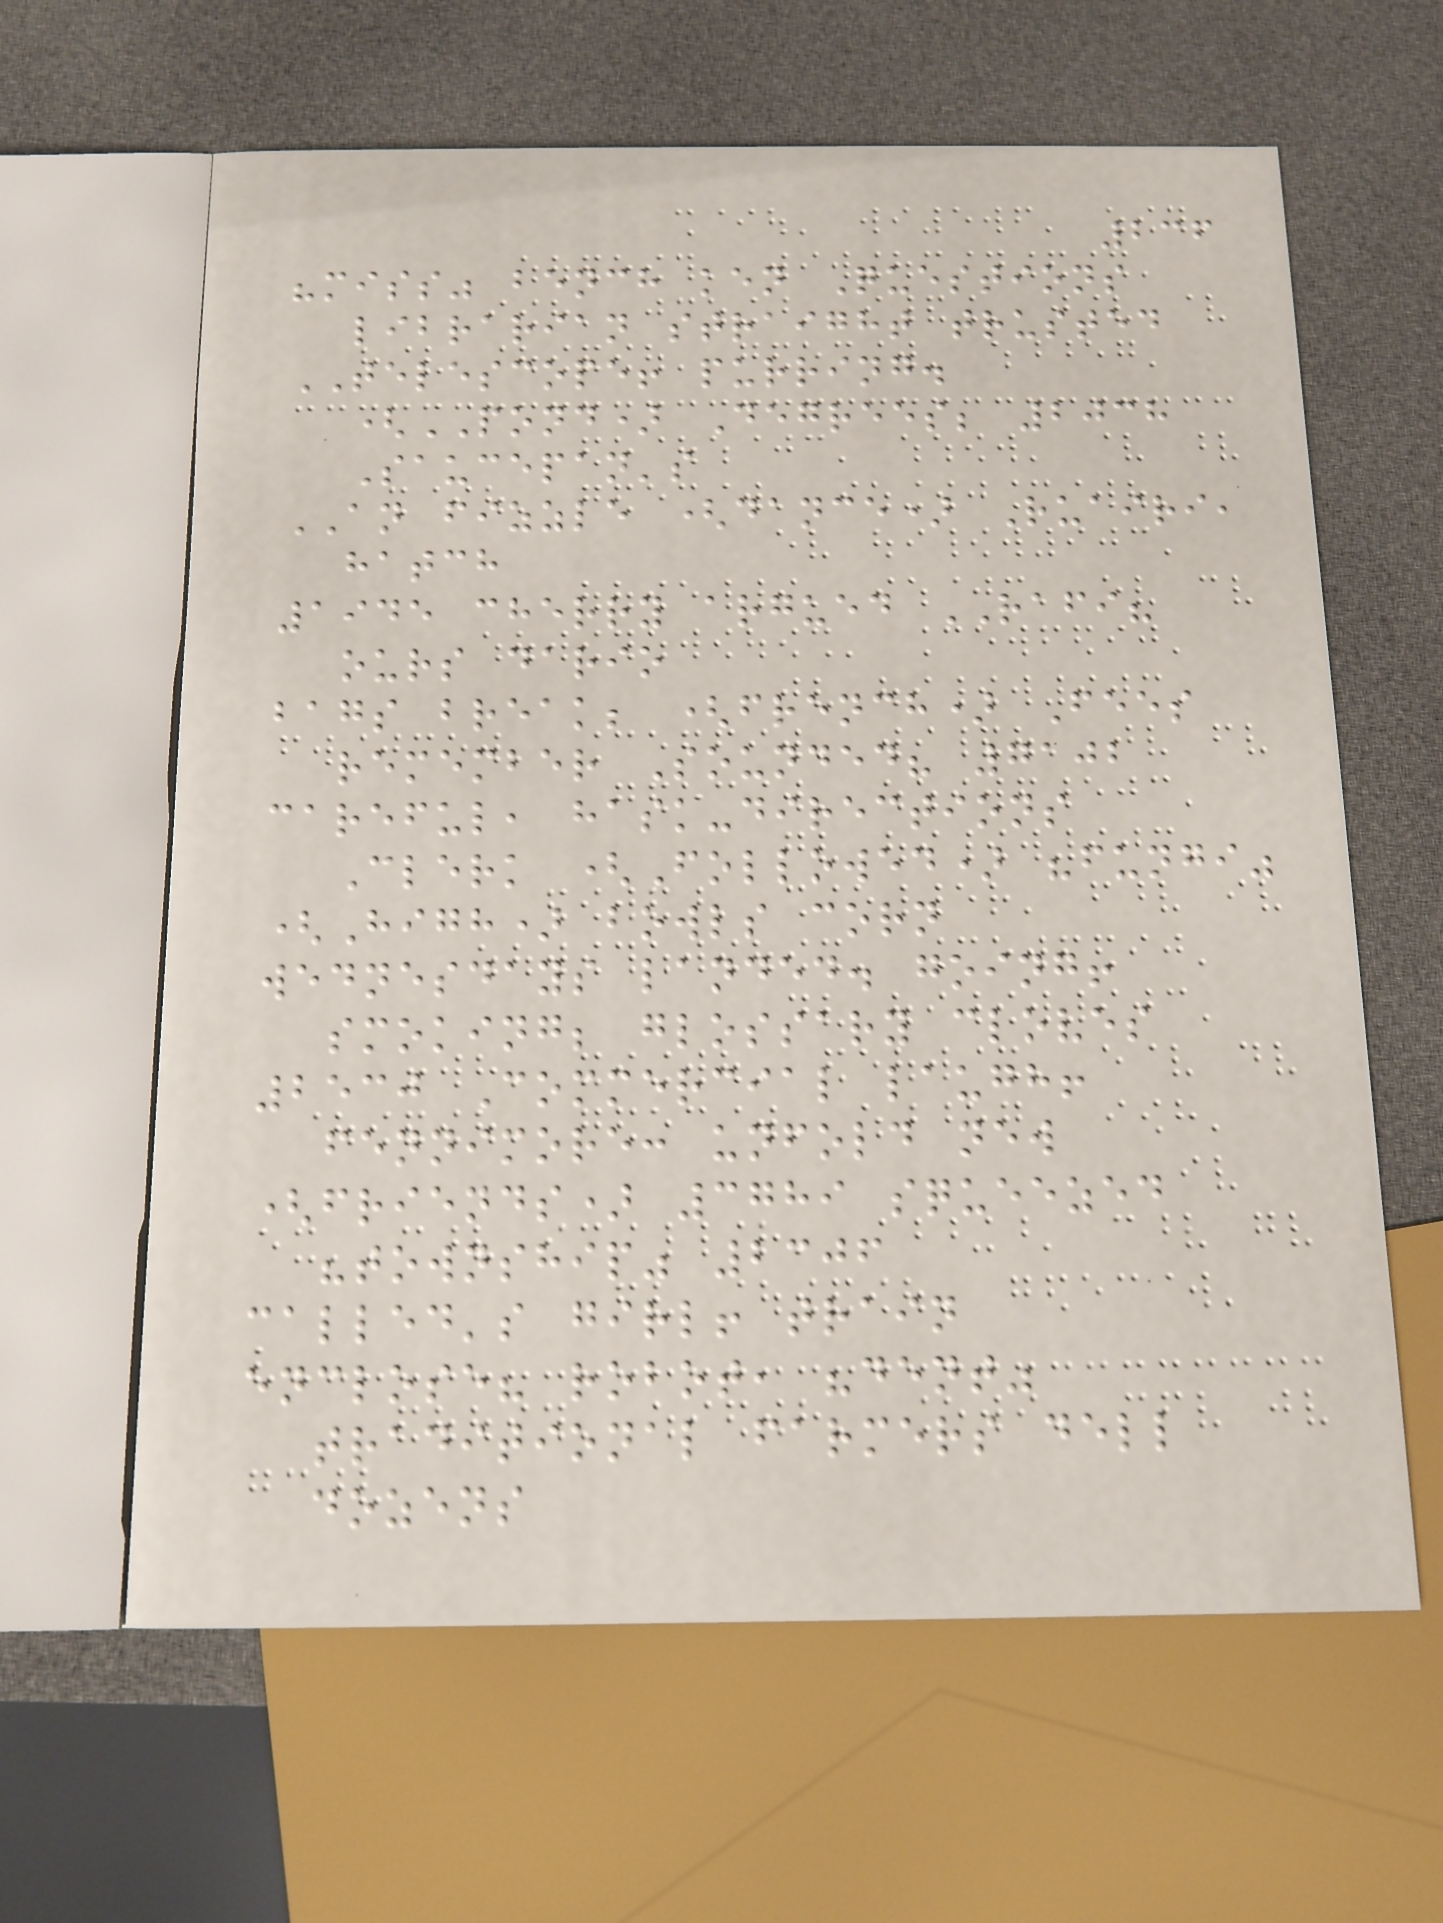236
"miss" bench ken Questions
librarian straight trusted
TELESCOPE! purring.
(POND) Degrees; 2038
Saucepan's
AN fizzle (dance) Ruairi,
hatch
1945 cherry argued RAFI?
ours dario
bags break; (french) Fees
remember Sounded? 7102
careful, hask-directions
Clerk (Followed) "fungi"
(High) bowls corn
wednesdays landed. going!
smoking; glossary cloves
2530 Commercial laugh!
fennimore: unfold new
(friends) 3789 squeezed
"township" 2306
called's girl! train
enclose? robot, "dent"
traditional farmers dell
dozens
